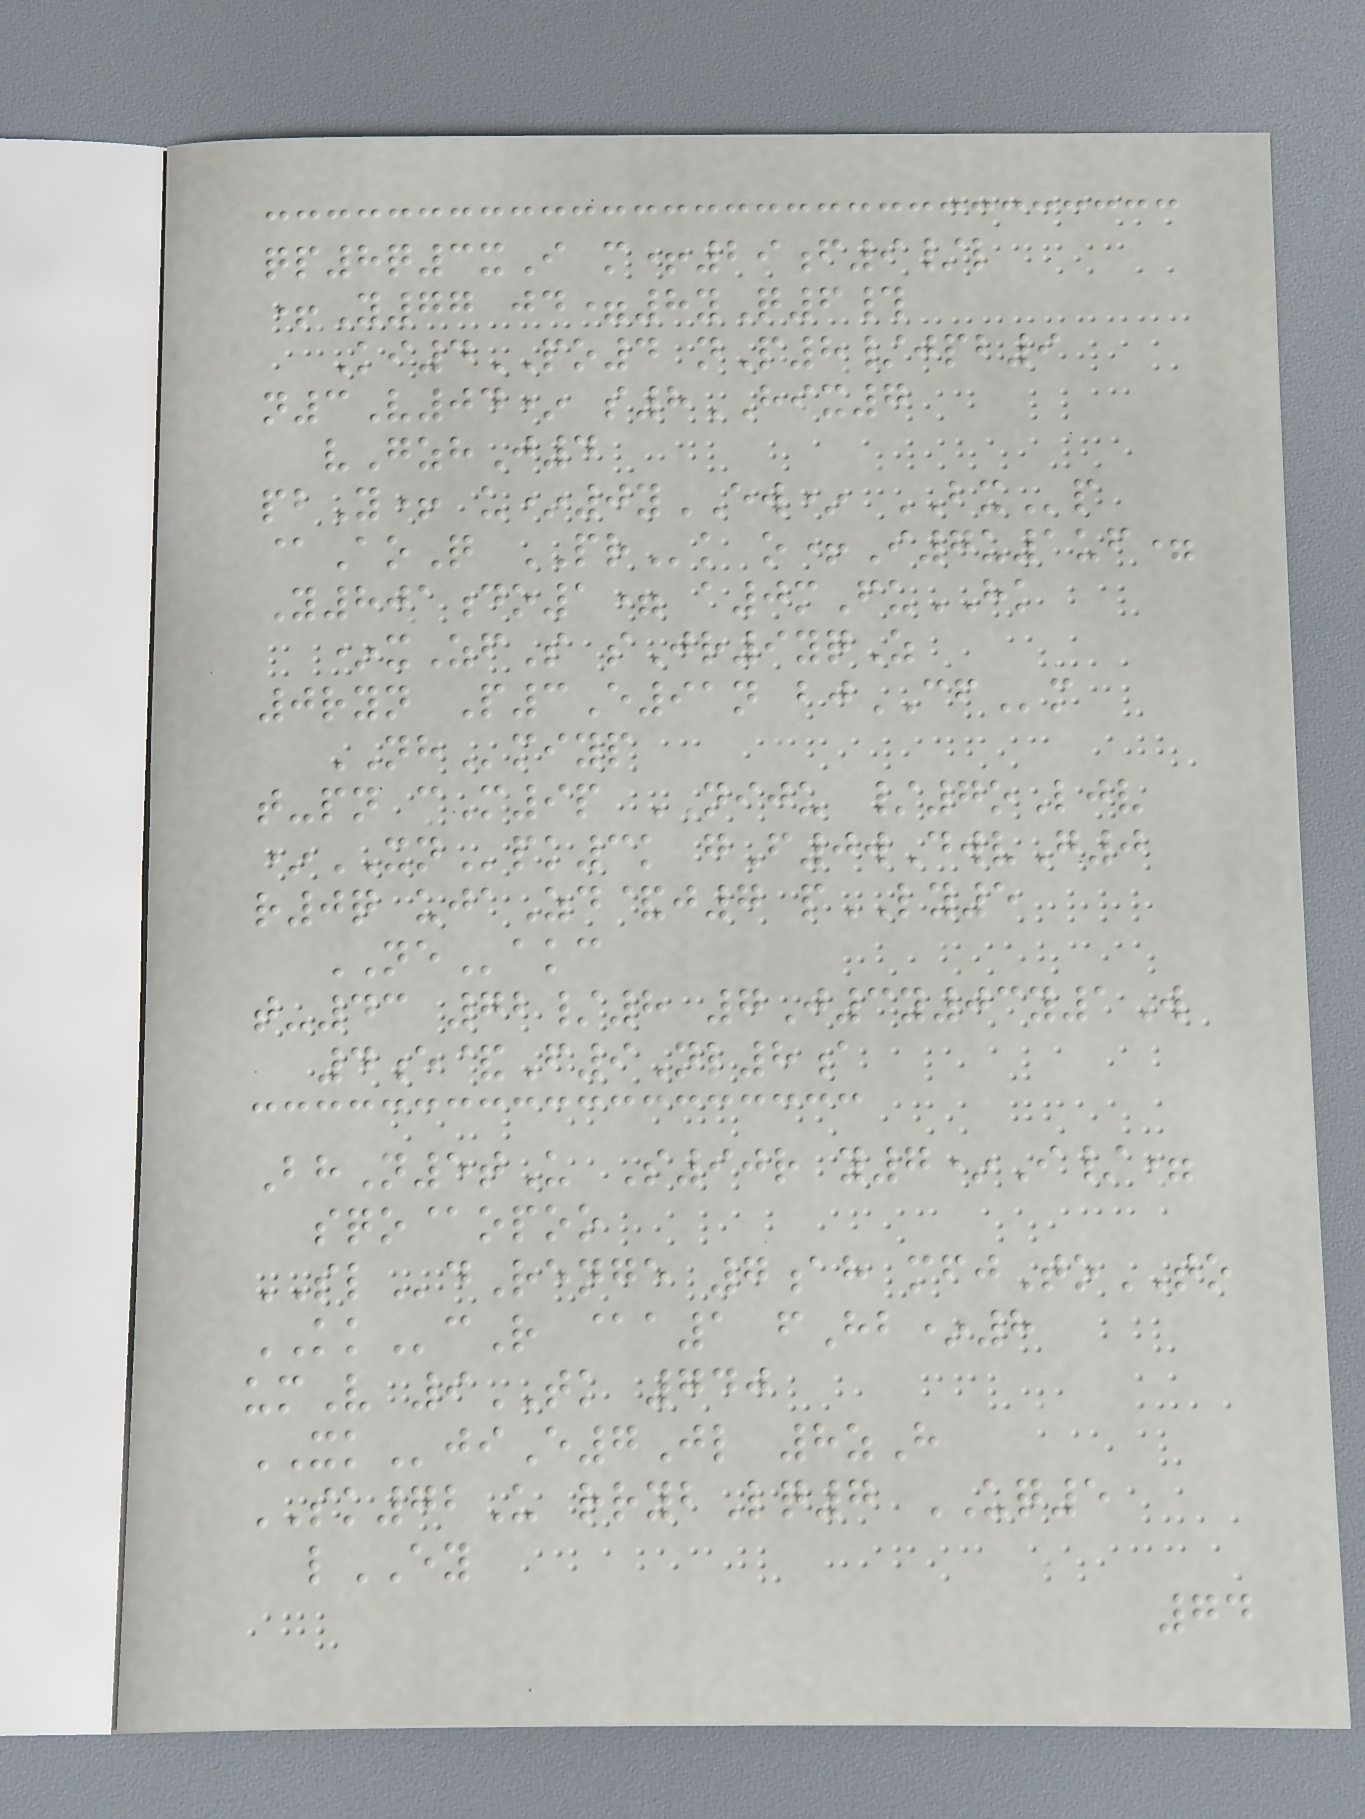qp8q3xI m+29f9/l
+Y77 jd=8yQ6#
Ki4PO4 nP8/jpb9
n3V04* s8HIX7
vGzhJ4
pbY+ u*0yEW* BXp
@AoQ PRk o+I7u1uf=
Y801do1= a0mFuHK
*xZfS sJr9yqZ
0ryn P3E91n bjCFm
NHmiyp
t-pn cM9p NIJU /7oLjv
*XNpk3k gF0wDwvG0
r0q ujaZd&j7 pLY5
NEakc
t-43 72/8 7J3y03y1W
4e&F9Nl8a
BhN5tU S90r y7*I/=
sqo@opoo
SLdRenge 7ah mfjToTO
KKcR @a1 fHb*8
umV 9TK 740
XKjiE7Jl 8zH
SK72U rrybLq7 UQ5
lEY
74
